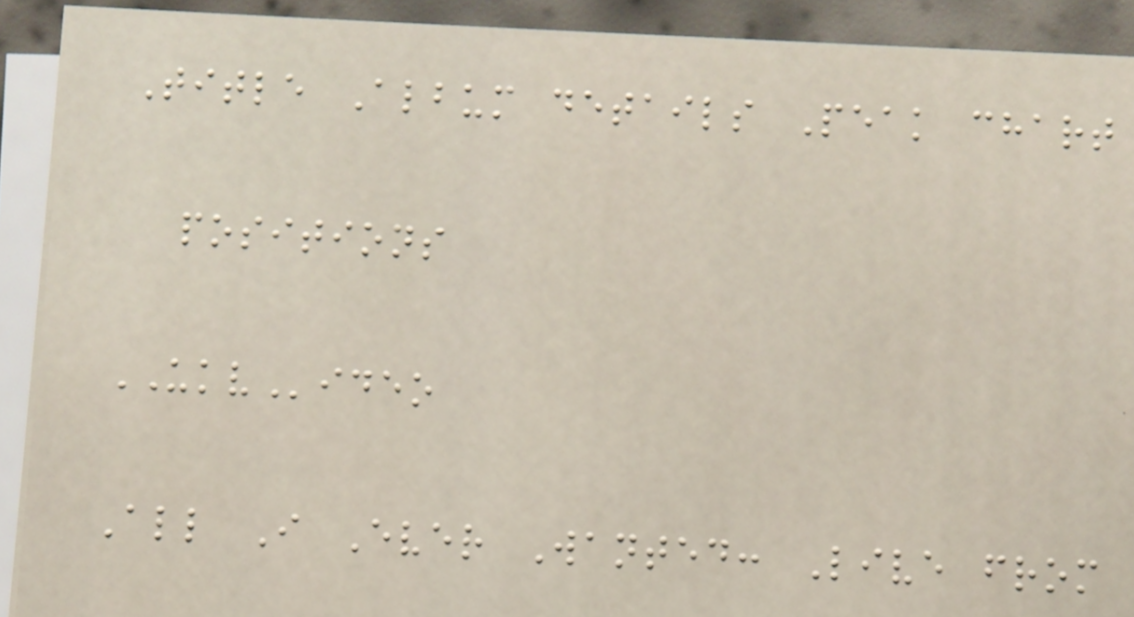Title Album details Peak chart
positions
UKVideo
All I Ever Wanted: Live from
